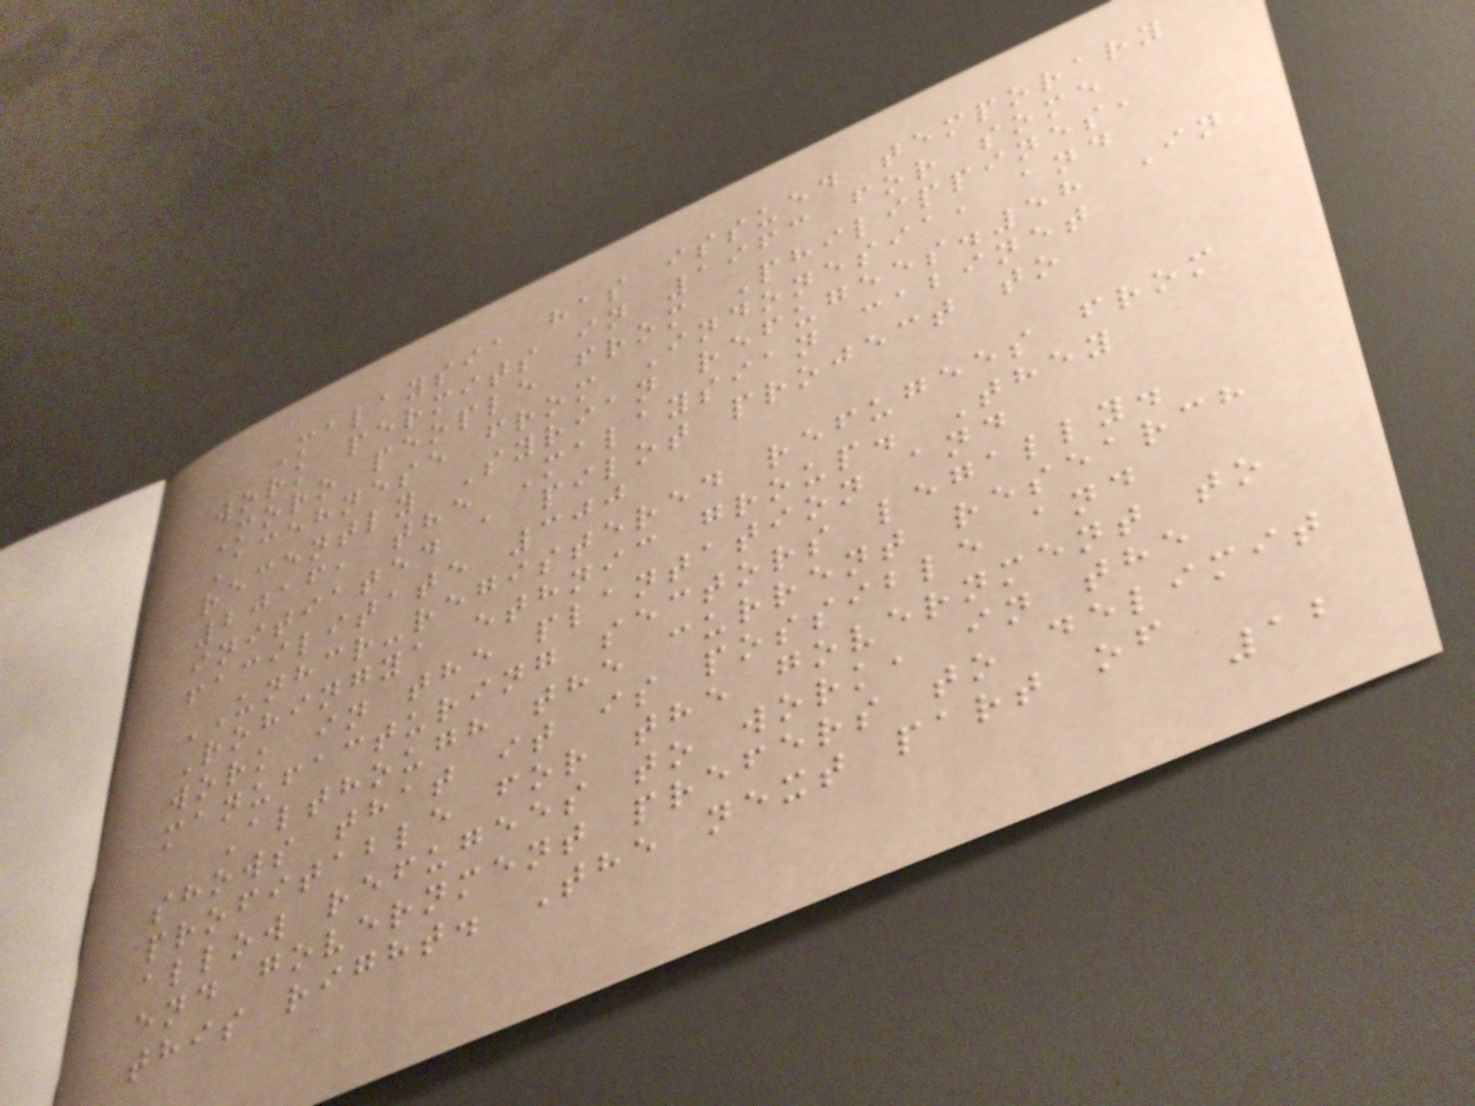Malaysia has issued temporary
work permits in 1963 for some
Moro people from Philippines,
Acehnese from Indonesia, and
recently Syrian refugees.58 In
2016, the Malaysian cabinet
initiated a pilot project to
facilitate 300
UNHCR-registered refugees from
Rohingya ethnic group. They
work in the plantation and
manufacturing sectors legally.
Although the current research
shows that it is possible and
profitable for the government to
allow refugees to work, in the
end government prefers to delimit
this right. The next part of
12
